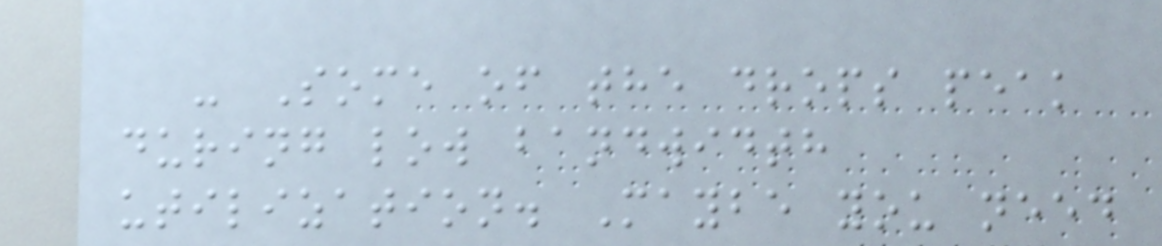- Some of the drops peak
during low bandwidth
utilization. Maybe you need
